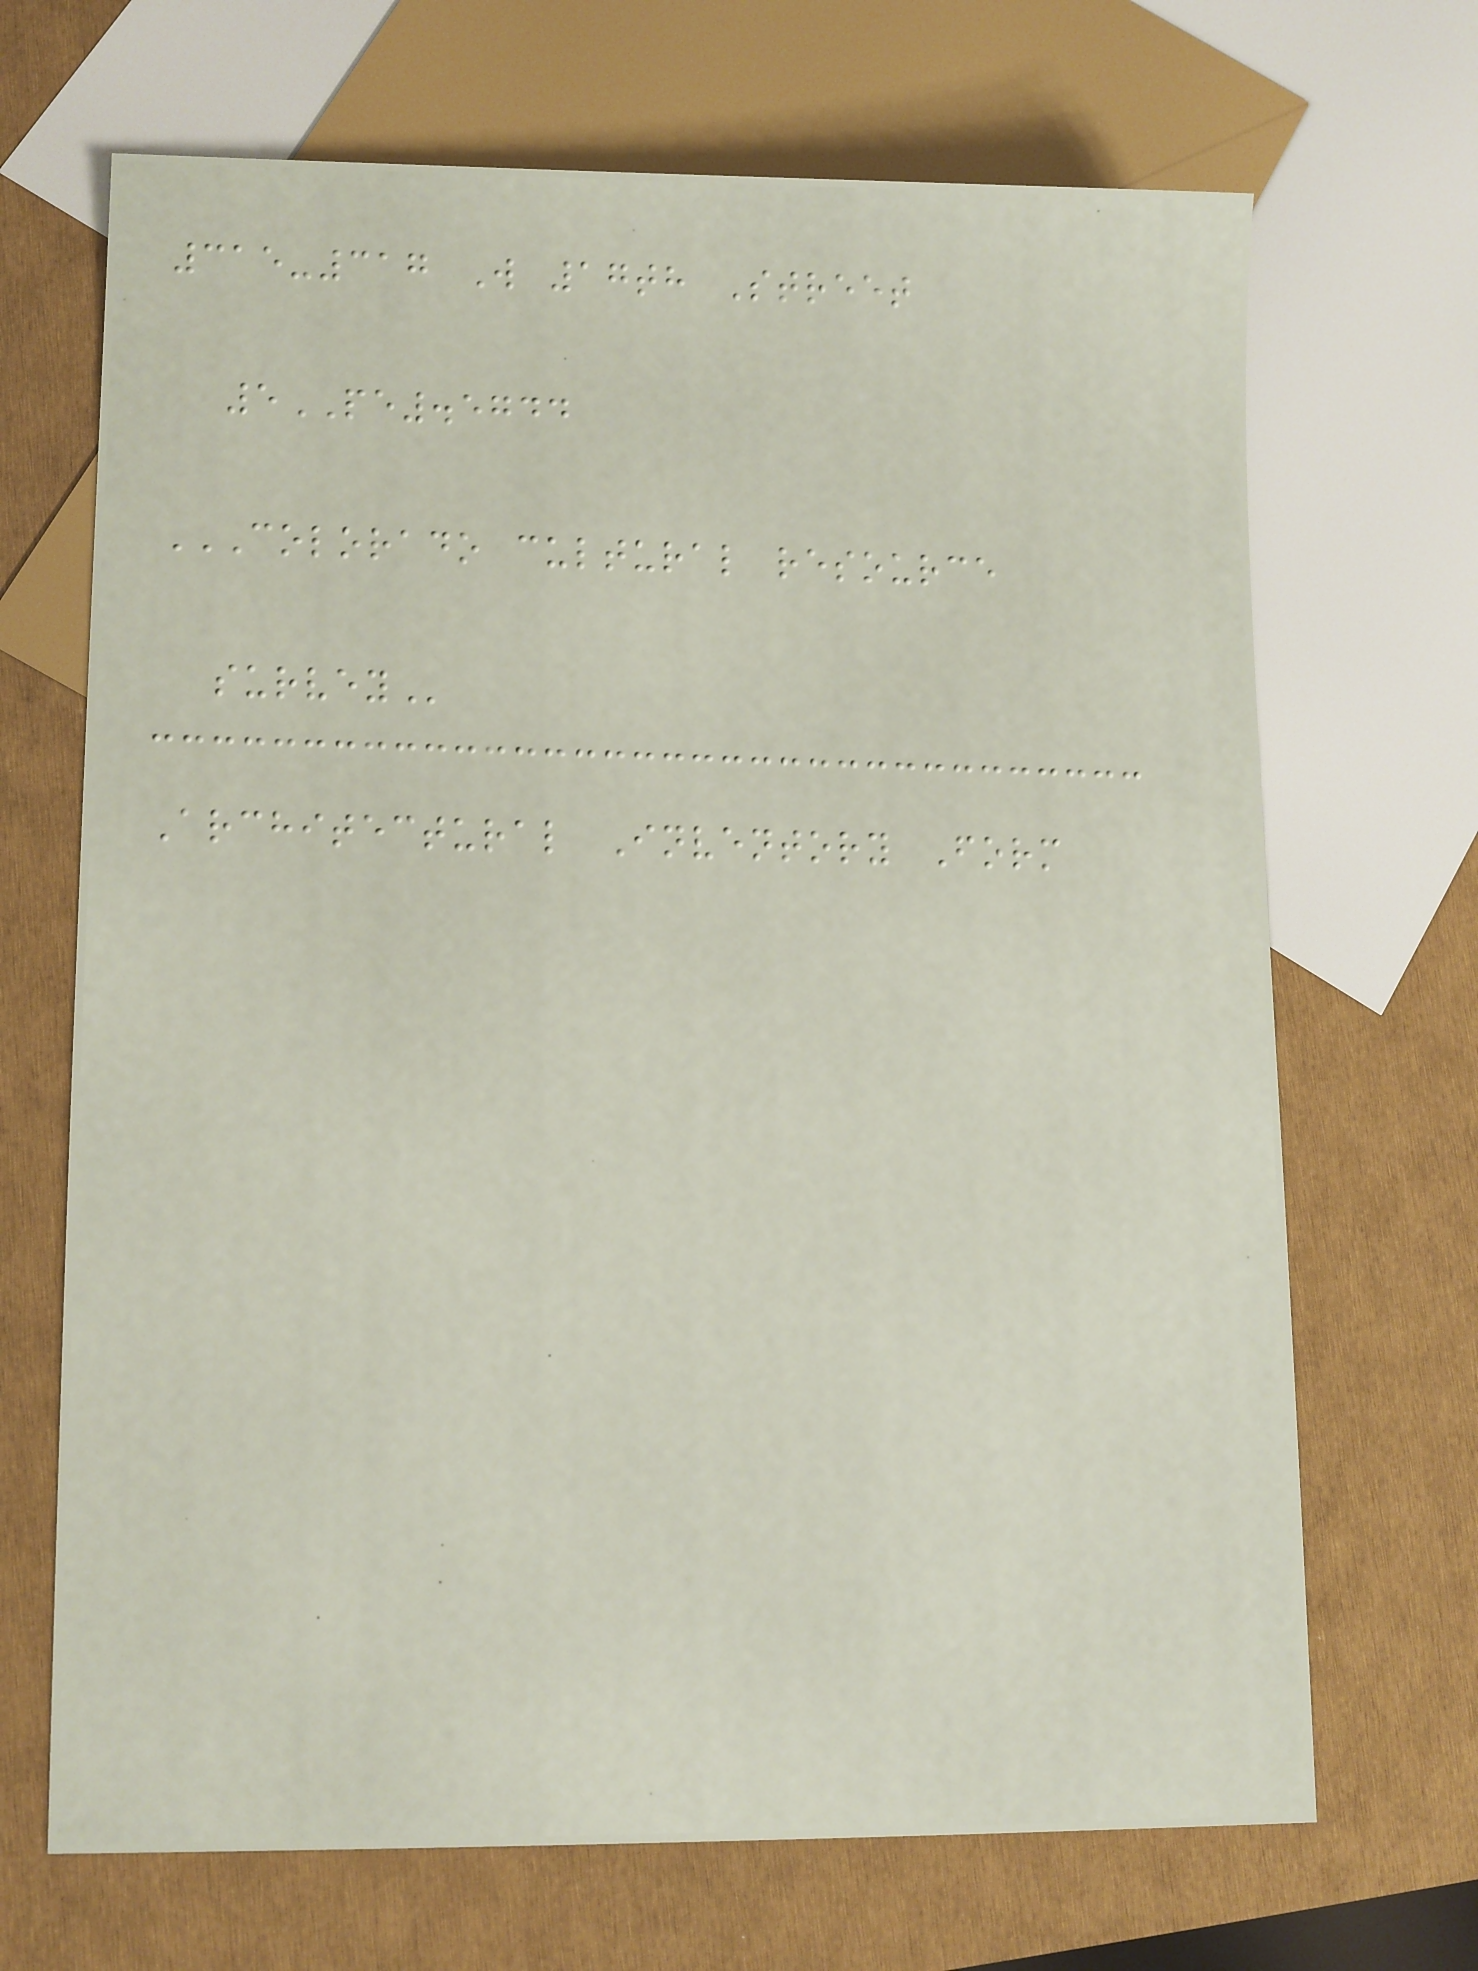315-317 W 17th Street
5PE.5744
COLORADO CULTURAL RESOURCE
SURVEY
Architectural Inventory Form
